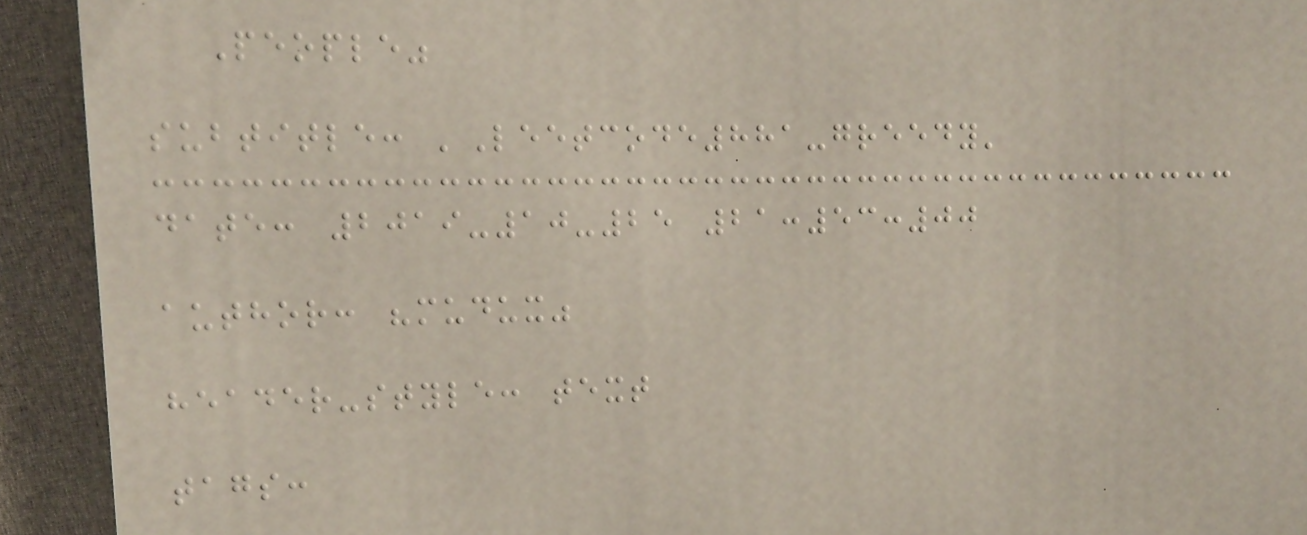People"
subtitle: 'Leetcode881-greedy'
date: 2019-10-25 21:53:00
author: "mudux"
header-style: text
tags:
